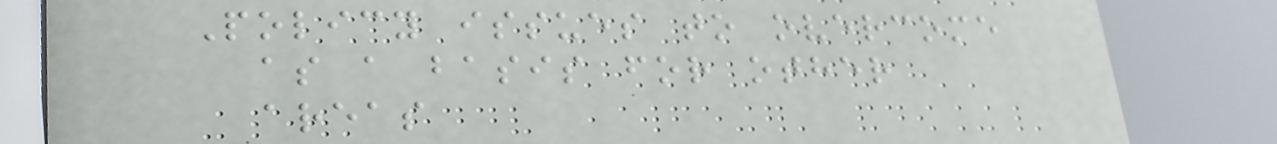Policy issues to overcome
as a basis for other
areas
